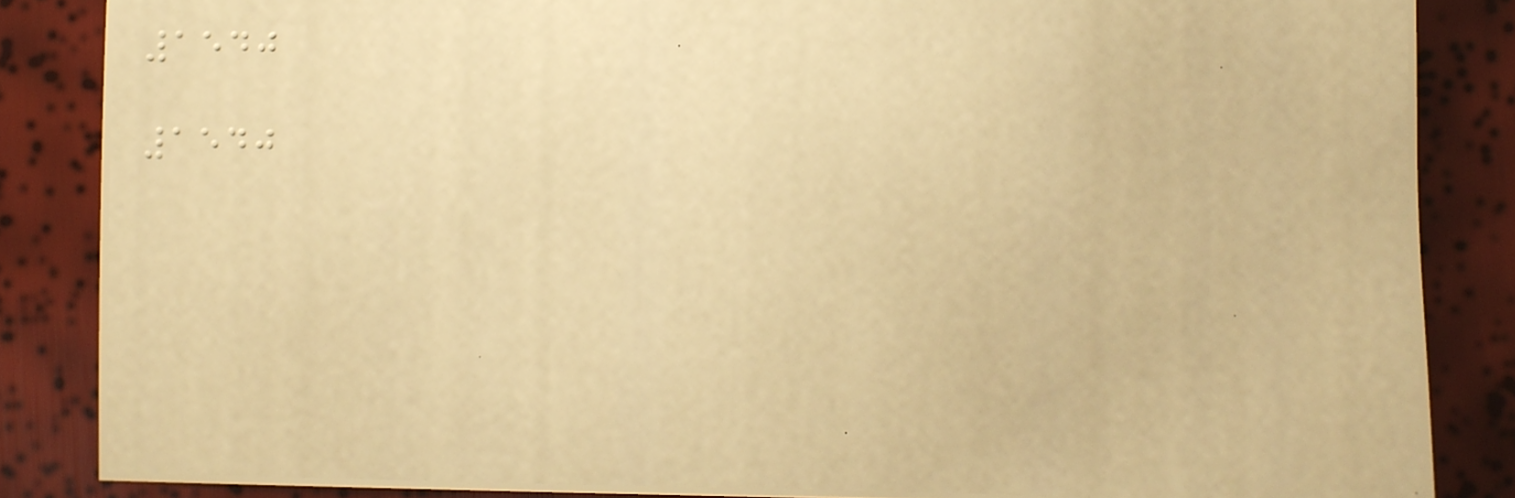1540
1540
